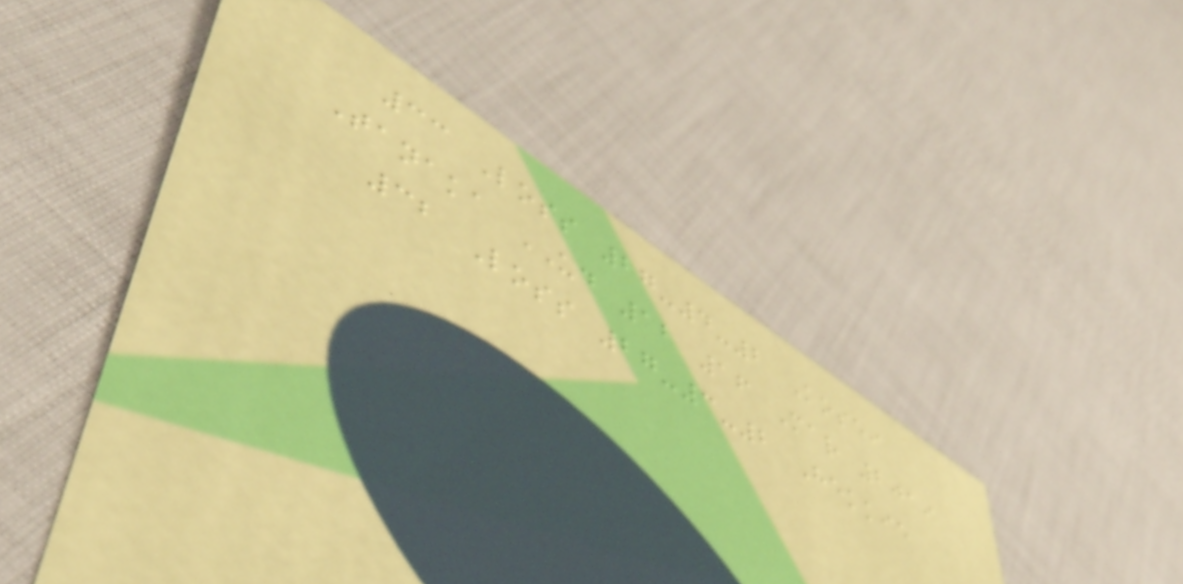33 Loss 27-4-2 Kosei
Tanaka UD 12 16 Mar 2019
32 Loss 27-3-2 Hekkie
